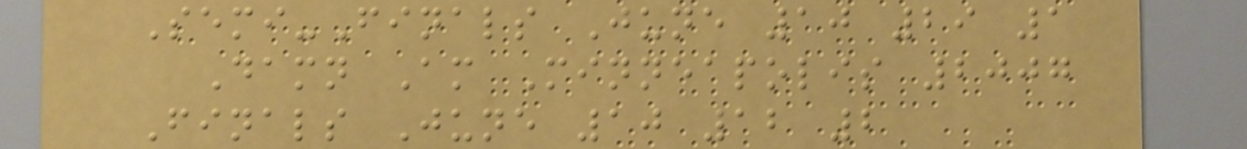Semi-Finals June 10 29 1
Damn Am Minneapolis 2007
Finals June 10 12 2
